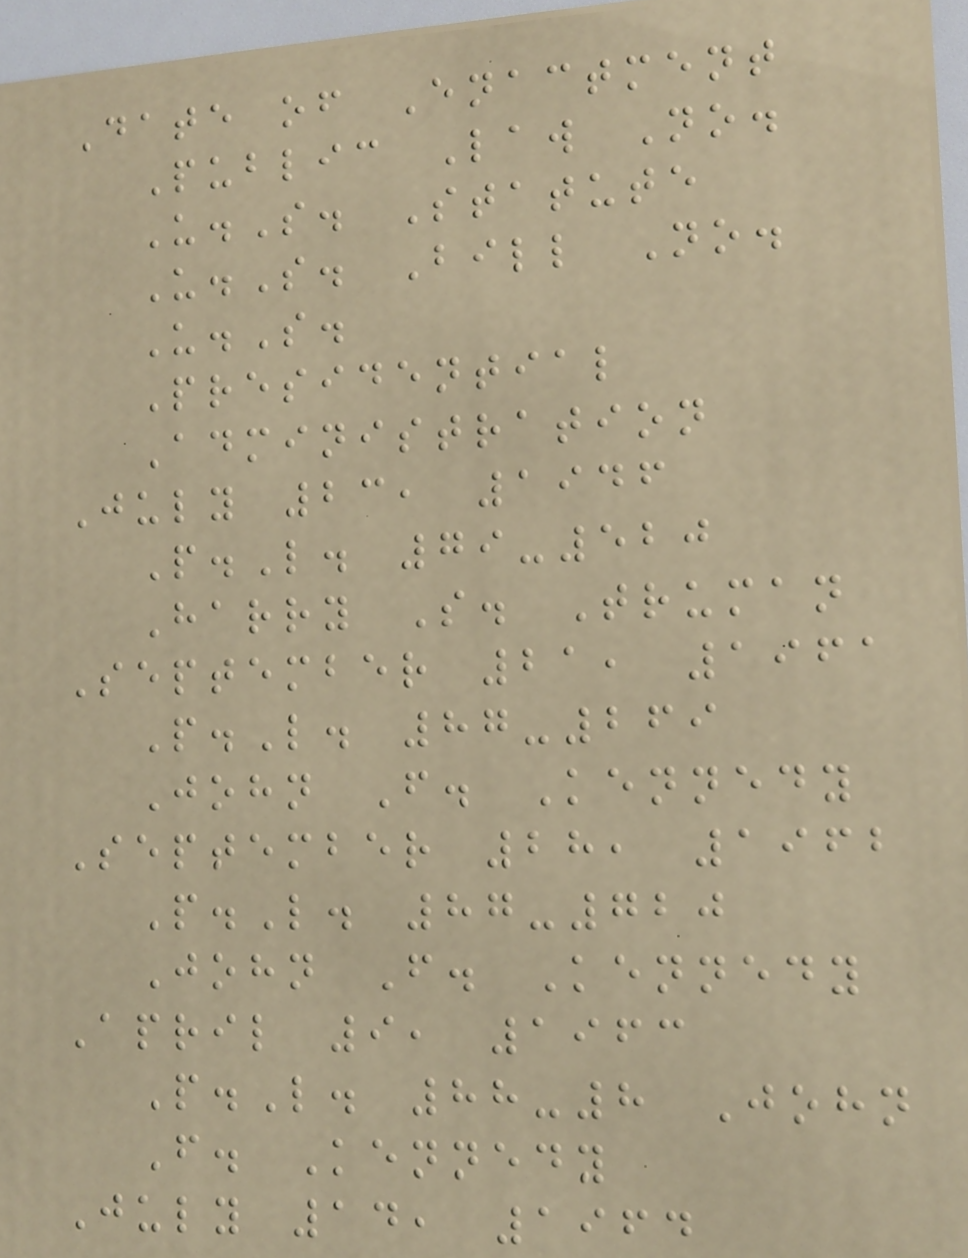Date of Enactment
Public Law No.
U.S. Statute
U.S. Bill No.
U.S.
Presidential
Administration
July 23, 1946
P.L. 79-520
Harry S. Truman
September 21, 1961
P.L. 87-269
John F. Kennedy
September 28, 1962
P.L. 87-720
John F. Kennedy
April 9, 1963
P.L. 88-8 John
F. Kennedy
July 14, 1964
